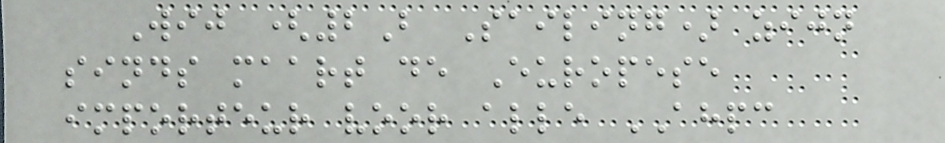Wij (2B Sailing) zijn
sinds maart de Europese
importeur voor alle AHPC
